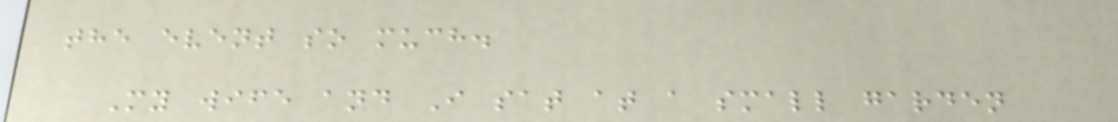the event so much.
My wife and I sat at a small garden
